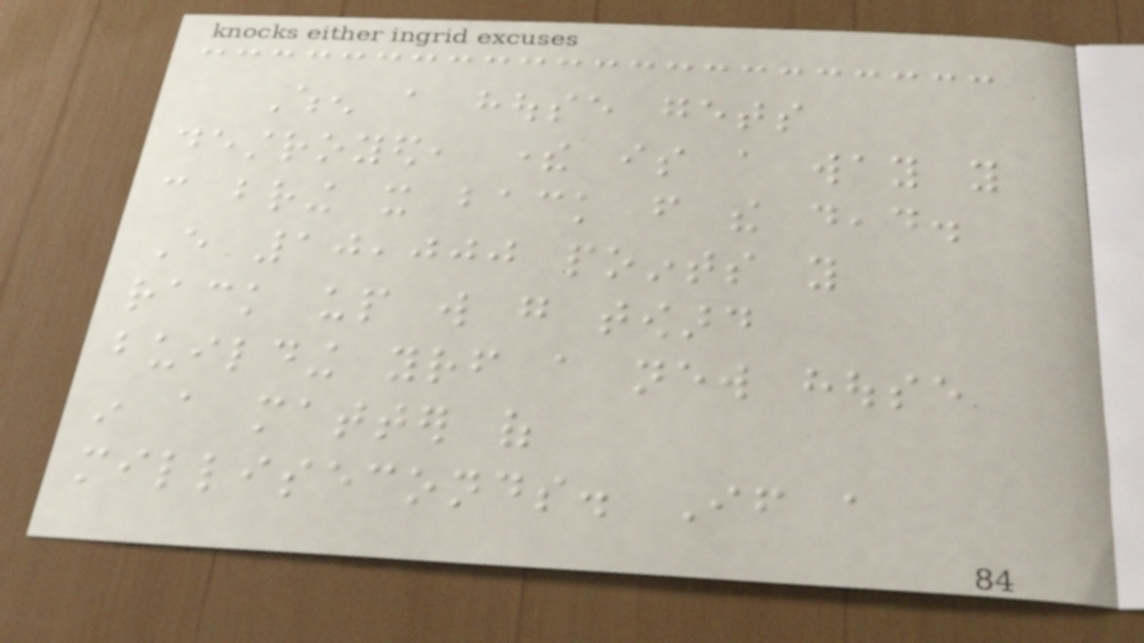When a house gets
destroyed, there is a way you
can bring it back from the dead.
Every 10,000 points you
rack up will go toward
building yourself a new house
in a matter of
milliseconds. If a
